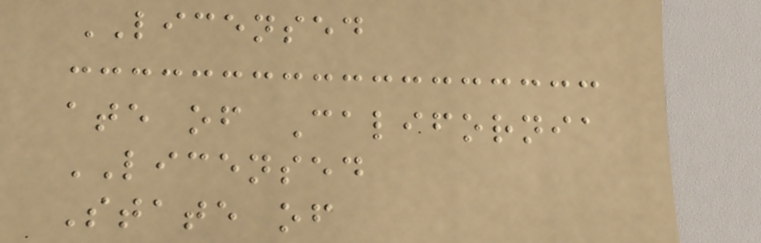LICENSED
ate of California
LICENSED
State of
